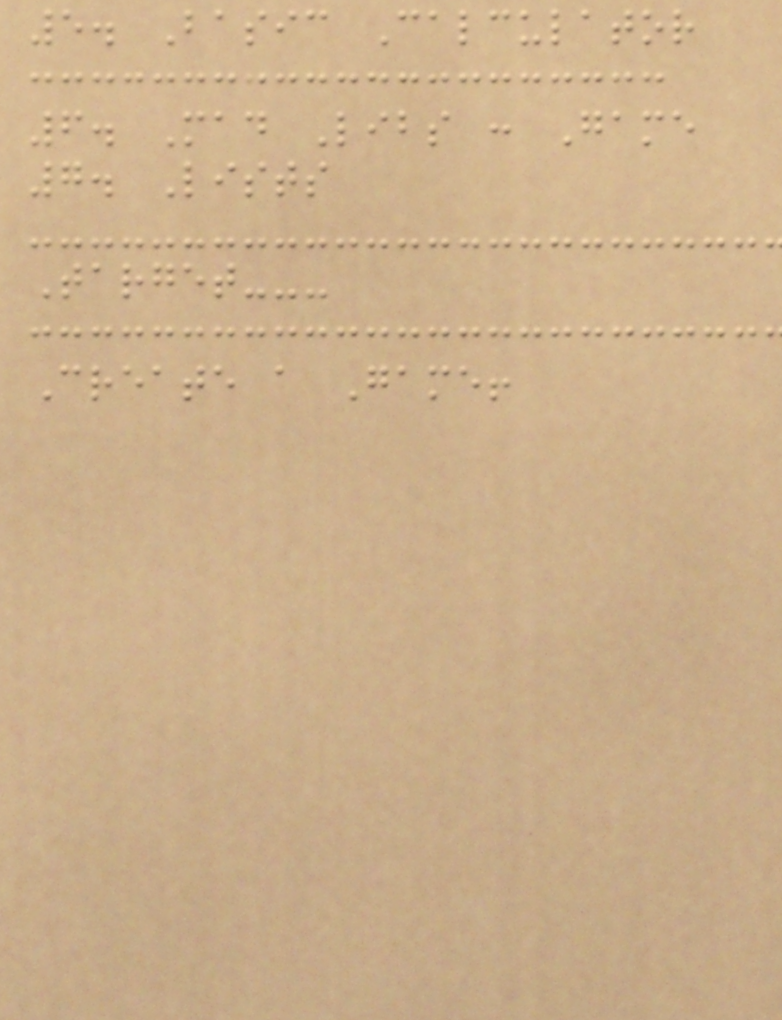5. Basic Calculator
6. Mad Libs : Game
7. Lists
Target---
Create a Game!
